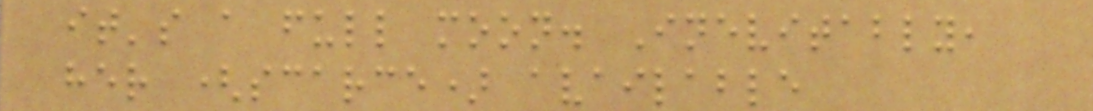it's a full moon. Inevitably,
her (scarce) available
